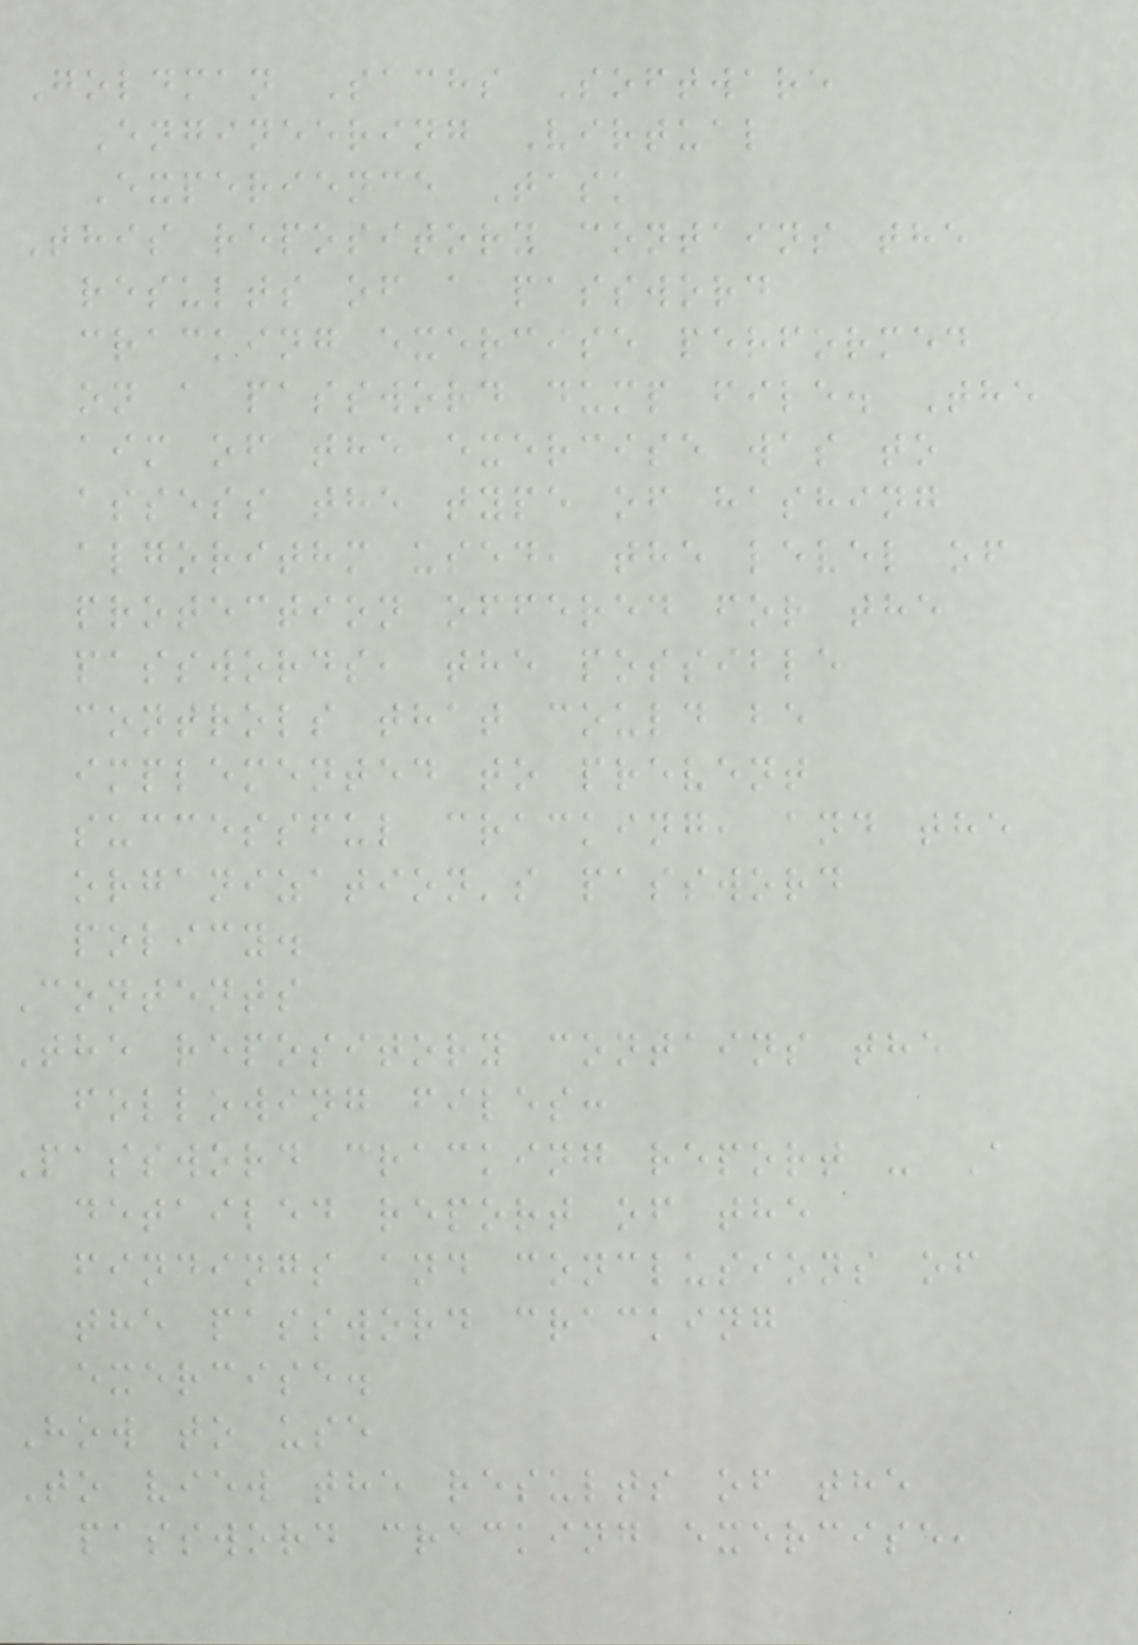Goldman Sachs Software
Engineering Virtual
Experience Task
This repository contains the
results of a password
cracking exercise performed
on a password dump file. The
aim of the exercise was to
assess the type of hashing
algorithm used, the level of
protection offered for the
passwords, the possible
controls that could be
implemented to prevent
successful cracking, and the
organization's password
policy.
Contents
The repository contains the
following files:
Password cracking report - A
detailed report of the
findings and conclusions of
the password cracking
exercise.
How to use
To view the results of the
password cracking exercise,
